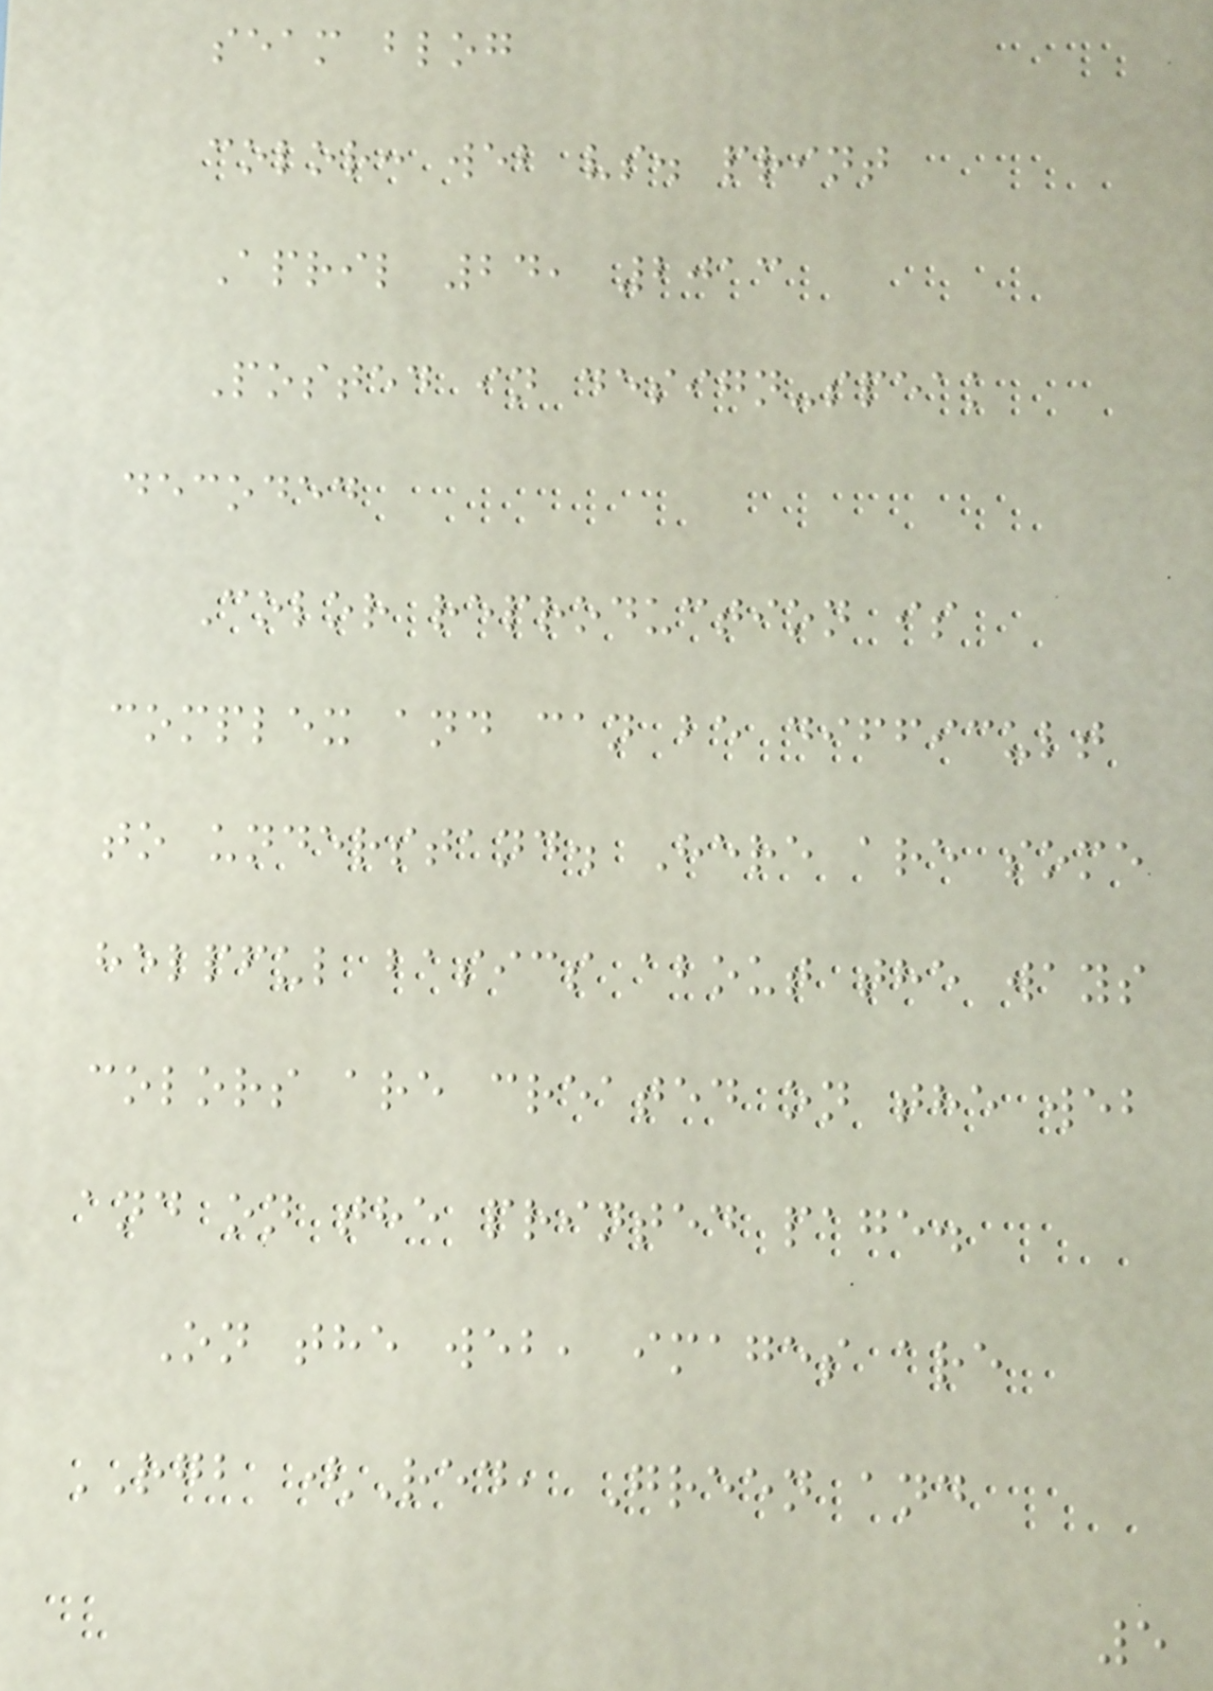seam blog
color: web vs. print
April 24, 2013
Posted in design-speak
decoded
Color reproduction is
complex and can be difficult
to understand. Here are some
helpful basics about the ways
colors are created on the web
and on the printed page.
On the web, images are
RGB (Red, Green and
5
